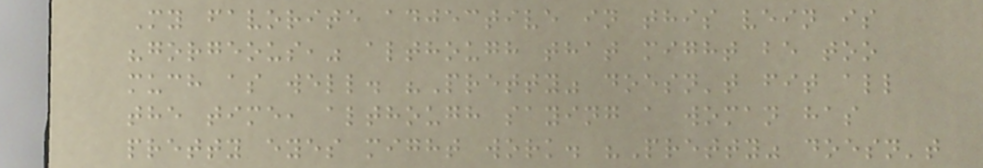My favorite adjective in this vein is
"gorgeous," although that might be too
much as well. "Pretty" doesn't fit all
the time, although saying a woman has
pretty eyes might work. "Pretty" doesn't
